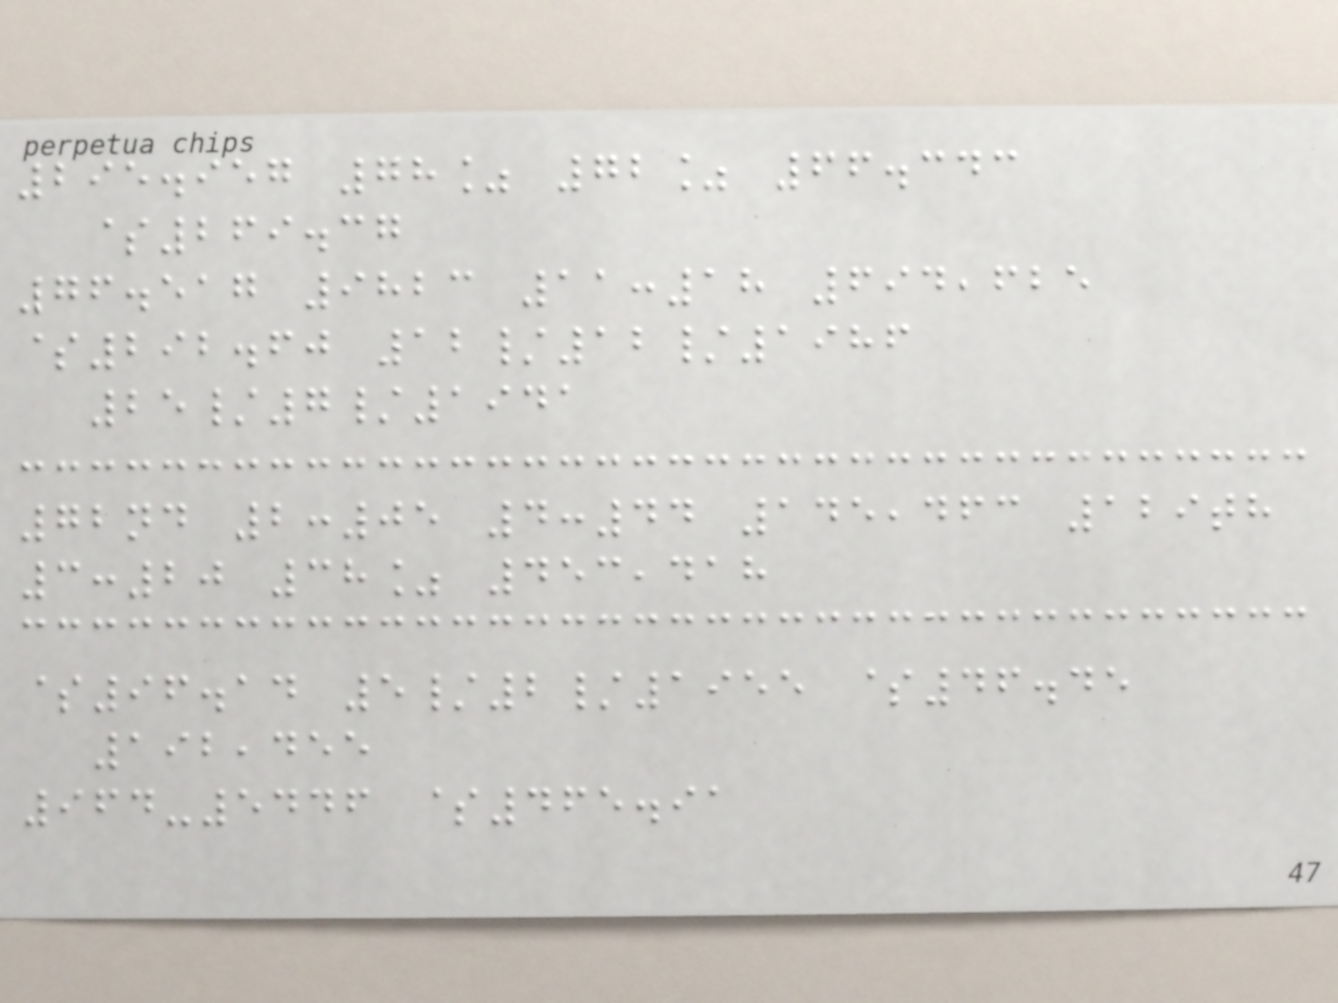295.957 78% 72% 66.343
$269.37
76.517 9823 11:18 694,625
$292.60 12/12/1986
25/7/1941
72nd 2:05 4:44 145,463 129th
3:20 38% 453,418
$96.14 5/2/1955 $46.45
192,455
964-5446 $465.91
